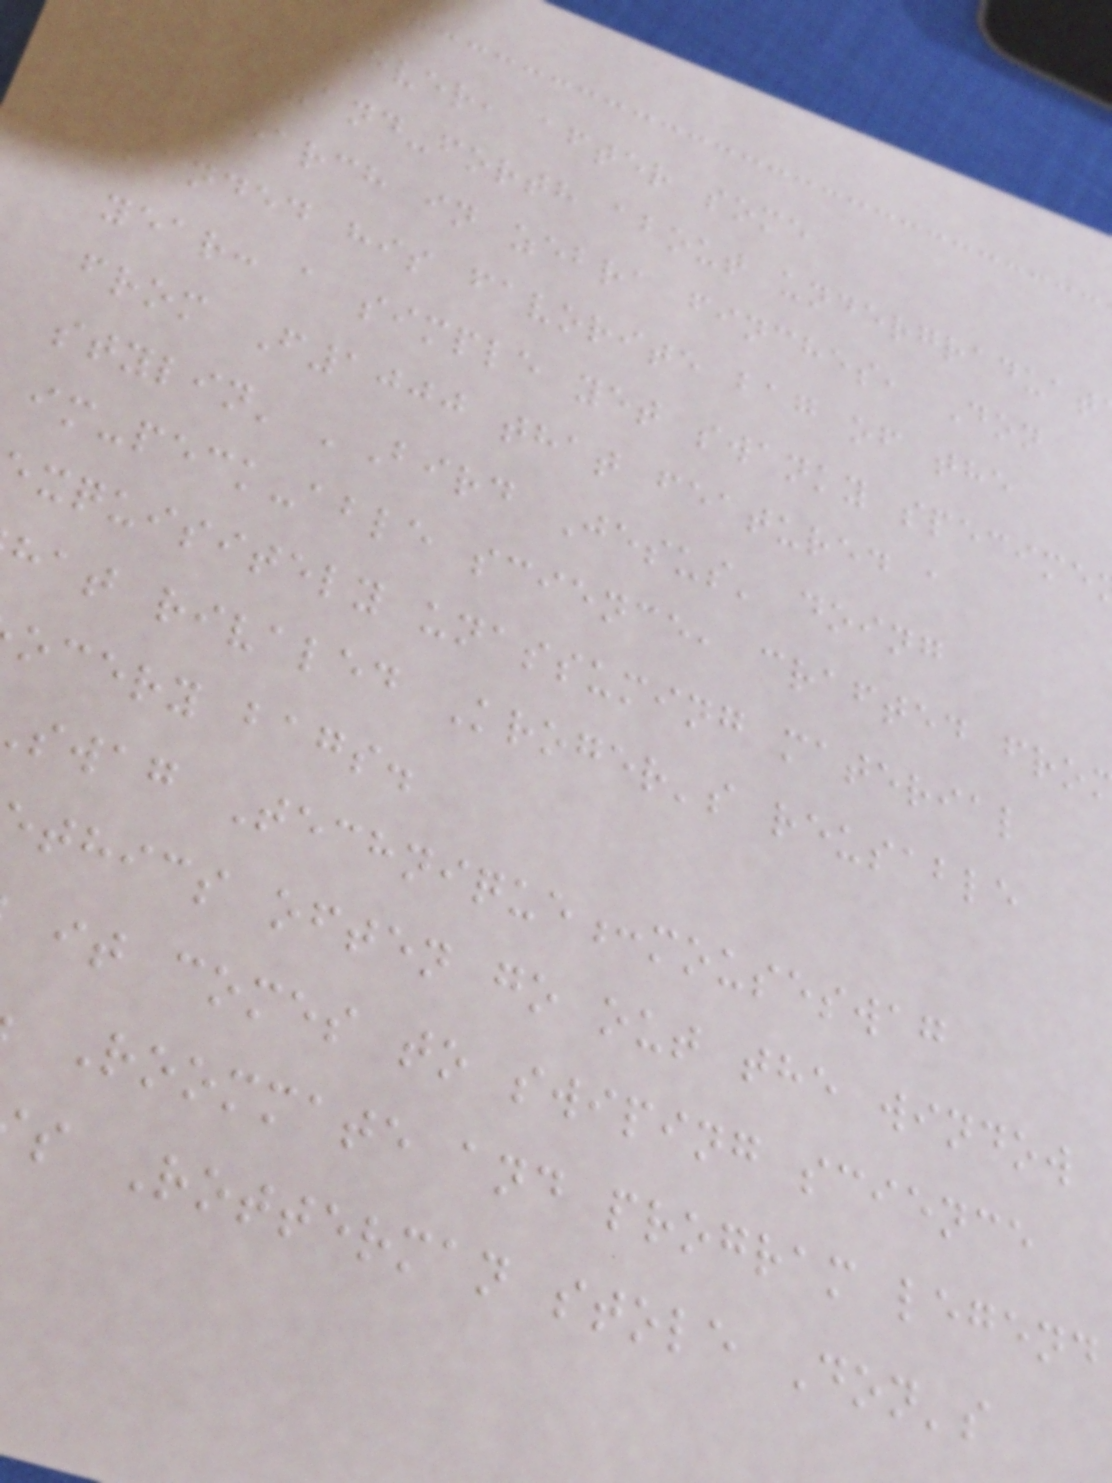however, after some
back-and-forth about undergraduat
research in zebra finches, Don
landed his favorite bag of the
year: a simple yet swanky specime
from F1000 that featured a
stylin' 'Bird Jesus' doing
im-peck-able science, crafted fro
xquisitely unassuming material
hat rivaled Kroger's reusable
ocery bags.
swag Technique:mouseswag
thics often go out the window
it comes to swiping science
Roommate and program legend
s Rotterman stole Don's
